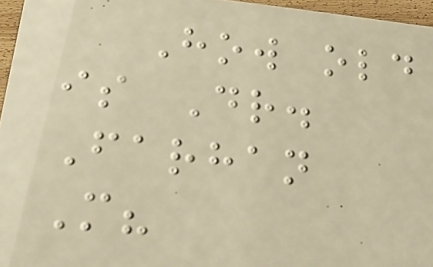How old
is Dr.
Farhan
M?
